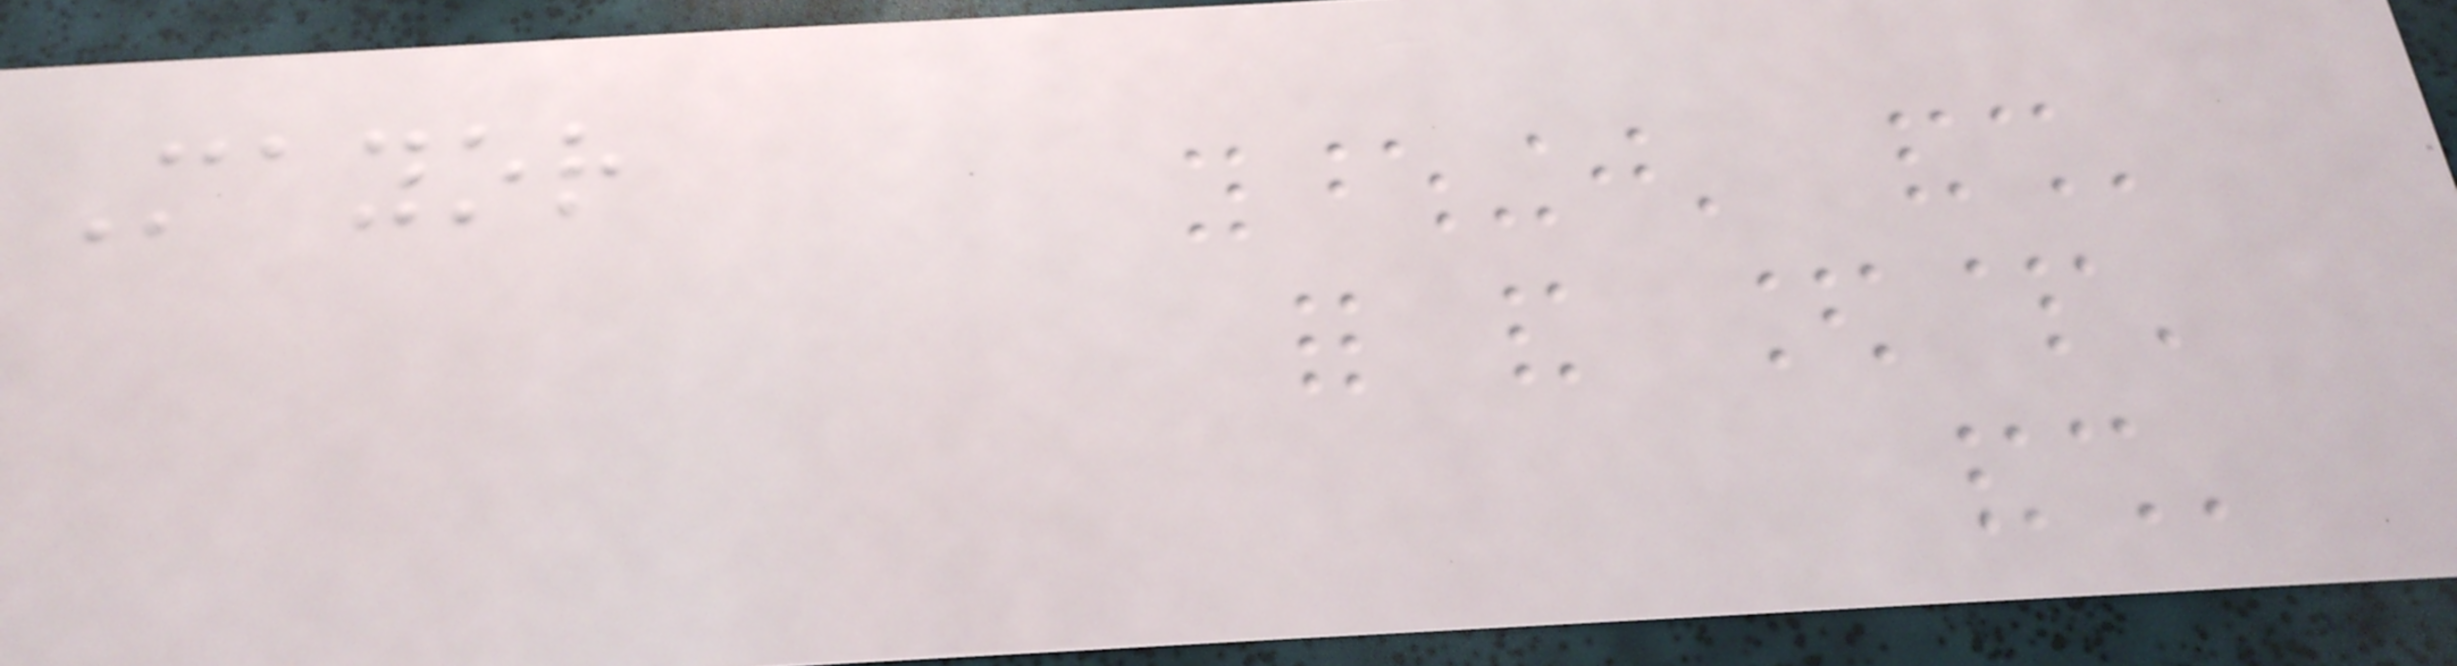Mayor
